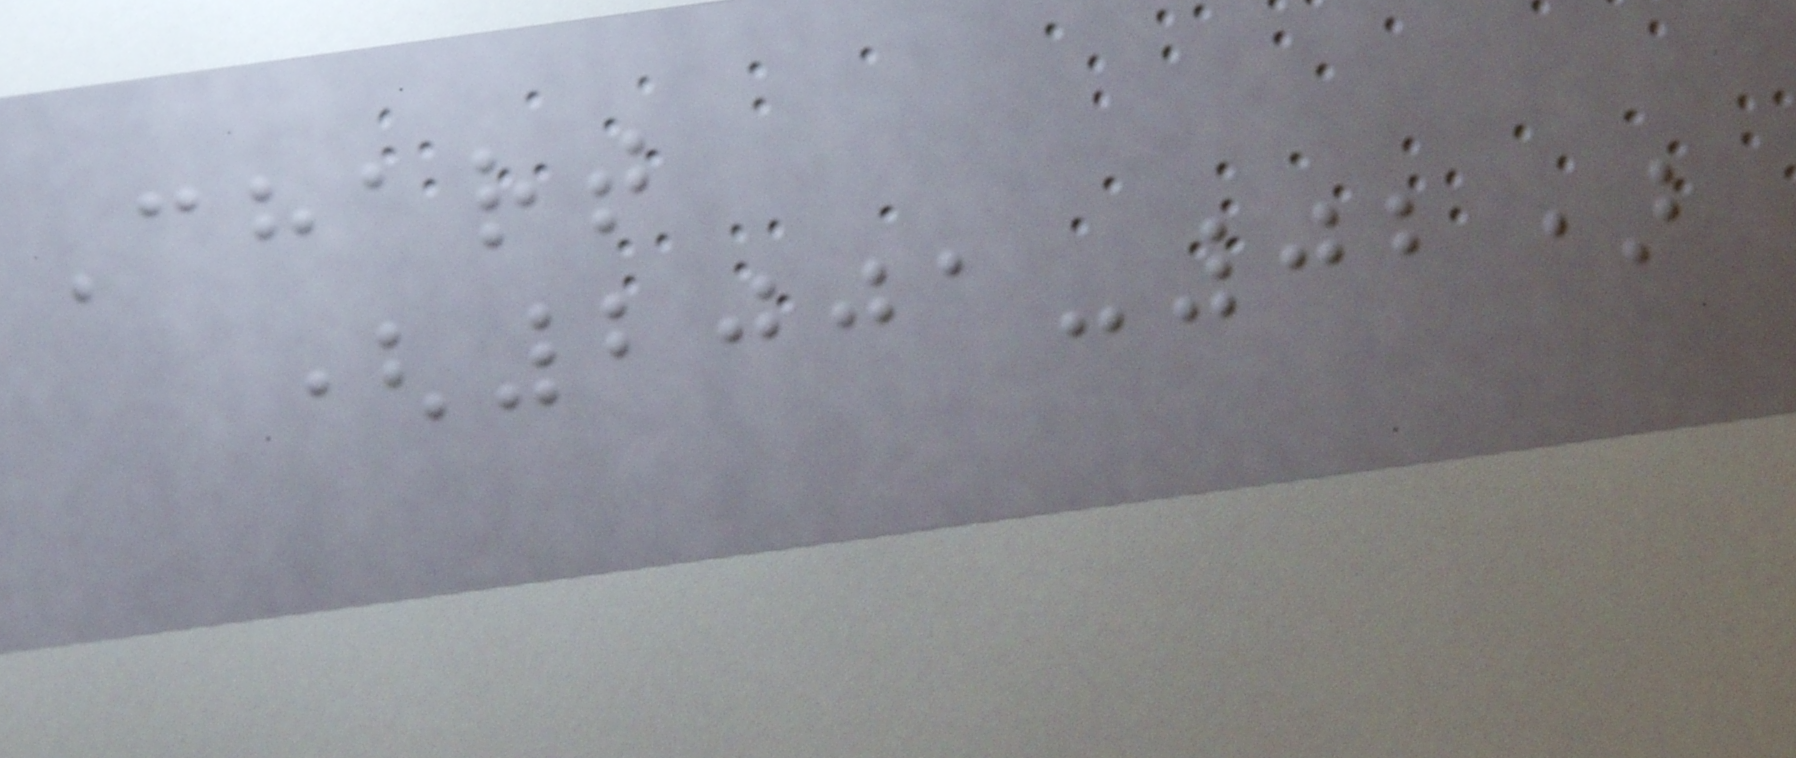Chart
(2001-02)
